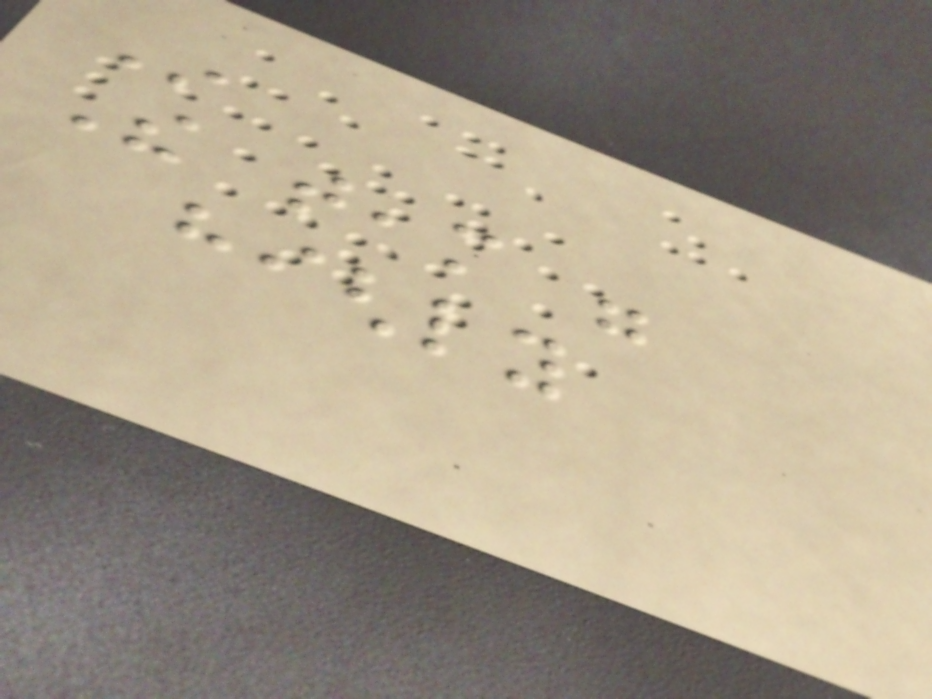In
The team were
highly
